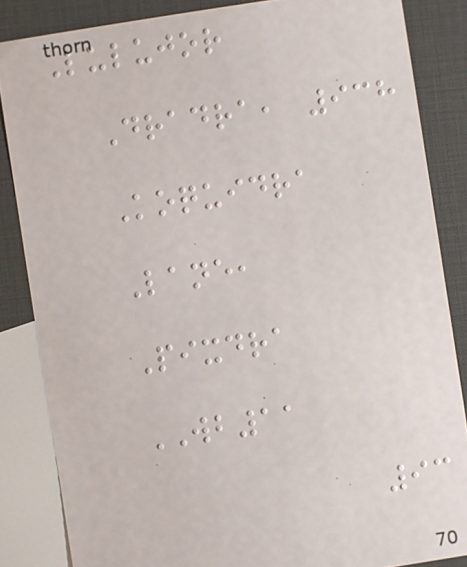Lulujor
Dradra, 938
Koquidra
Lane,
Pixdra
WB11
93
